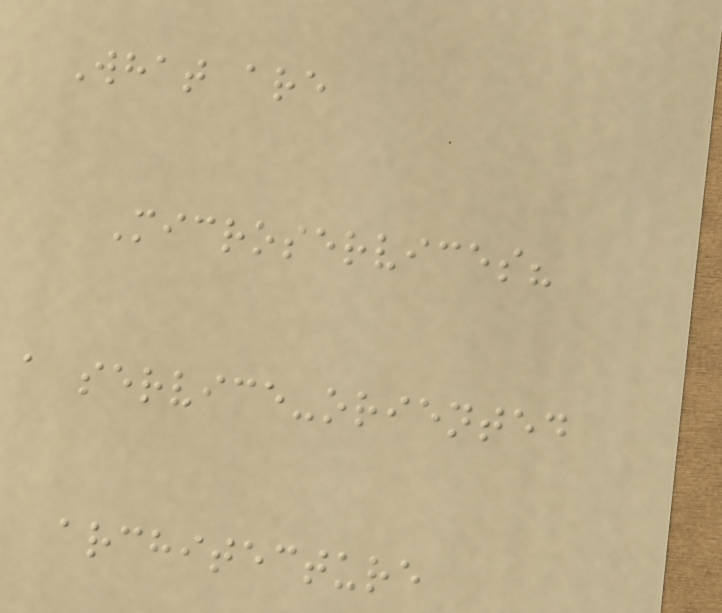What are
Microservices?
a service-oriented
architecture
